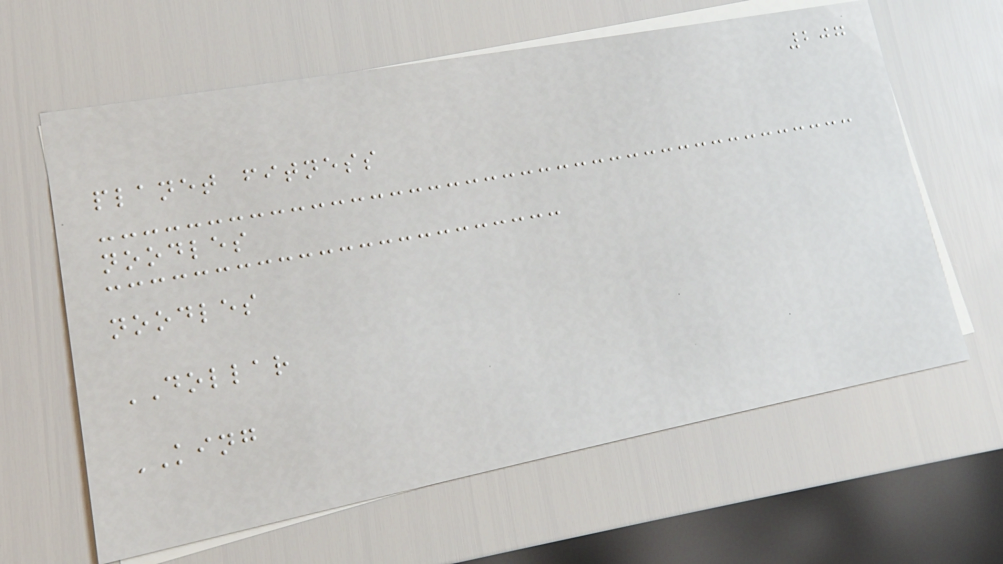207
planet fitness
noodles
noodles
DOLLAR
KING
